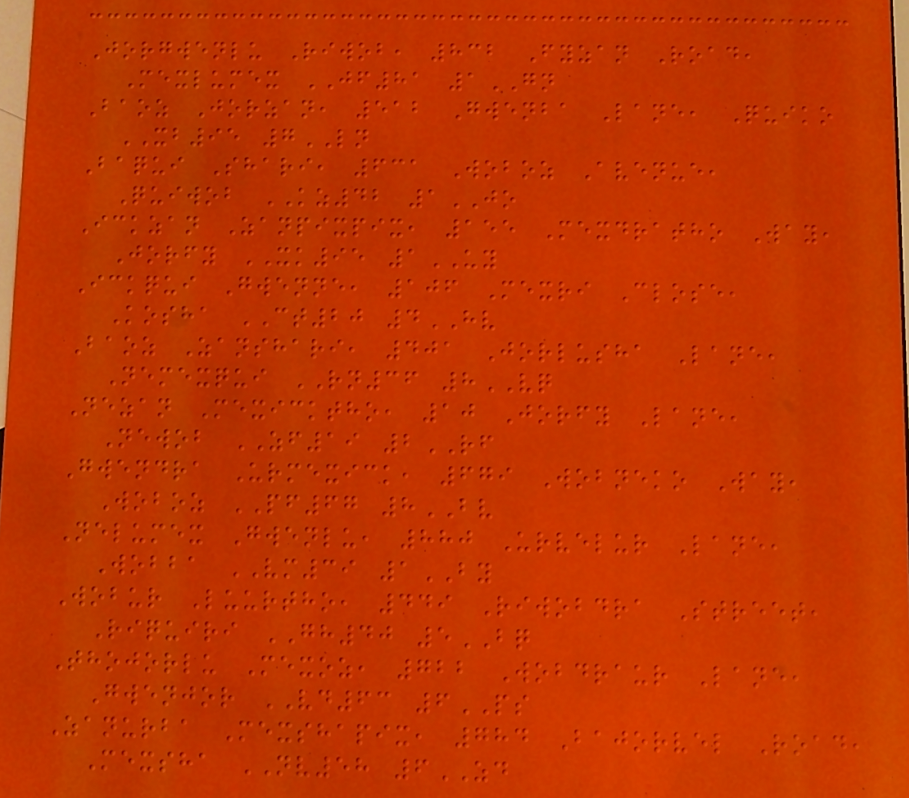Jorgwenlu Riwob, 832 Fyzan Road,
Mexlumex JF81 1GN
Baoz Jorzan, 512 Gwenba Lane, Quiko
XB95 7LN
Baqui Shari, 631 Woboz Avenue,
Quiwob KZ42 1JO
Ickzan Zanpixpix, 155 Mexdratho Way,
Jorfy XK95 1UY
Ickqui Gwenne, 106 Mexri Close,
Kosha CT20 4HV
Baoz Zanshari, 401 Jorlusha Lane,
Nemexqui RN36 8VQ
Nezan Mexicktho, 10 Jorfy Lane,
Newob ZF19 2RF
Gwendra Urmexick, 679 Wobneko Way,
Woboz PF67 8BV
Nelumex Gwenlu, 880 Urvelur Lane,
Wobba VM39 1BY
Wobur Luurtho, 449 Riwobdra Street,
Riquiri GH40 5BQ
Thojorlu Mexoz, 722 Wobdraur Lane,
Gwenjor VD63 6PS
Zanurba Mexshapix, 784 Bajorvel Road,
Mexsha NV58 6ZD
